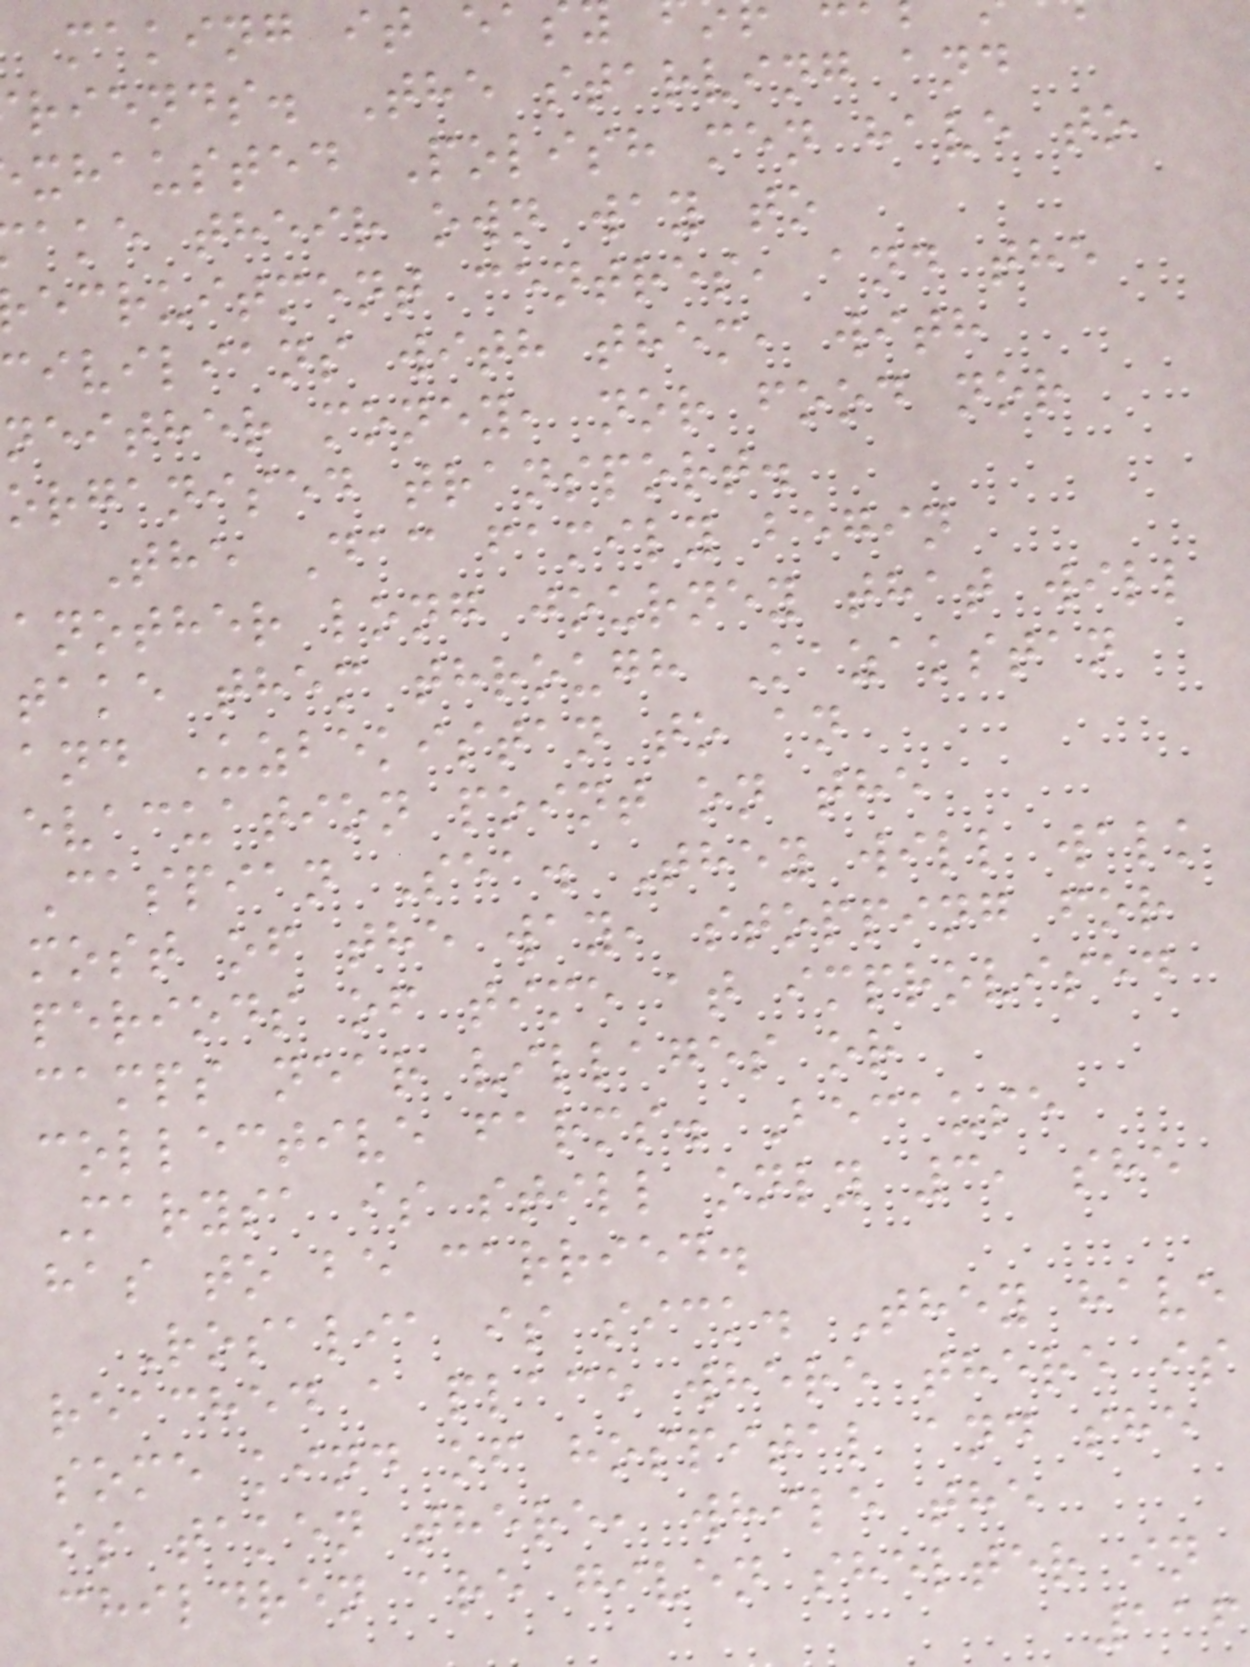making it ea
riends. The starving and
xhausted Polish men have to
ake their own way to
ecruitment centres, and the
civilians with them, with
neither money, nor food nor
organised transport.
The Dac family begin
another long journey that will
take them through Kazakstan
and Uzbekistan to an
evacuation point on the
Caspian Sea. They will walk
most of the way, stopping for
periods of time at improvised
camps near villages or
collective farms. Because
Marysa is still only 3, she
has to be carried.
Rosalia is sick. They have
reached a place where there is
some kind of hospital and she
is taken there, while the
children are given shelter in
116
